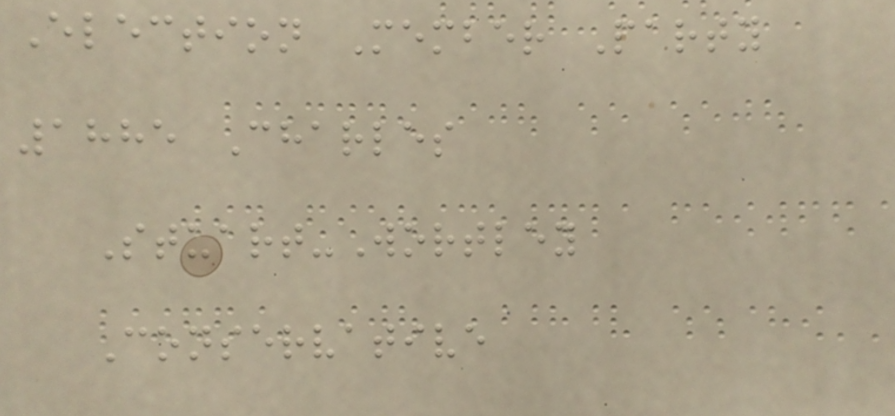Election Member Party
1885 Charles
Stuart-Wortley
Conservative
